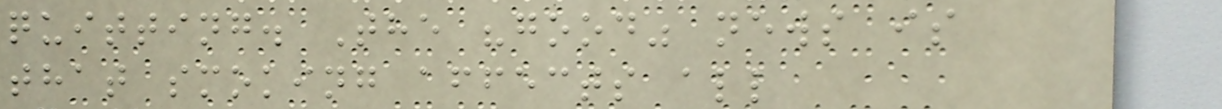quitting. The "good" news is
that smoking affects all
